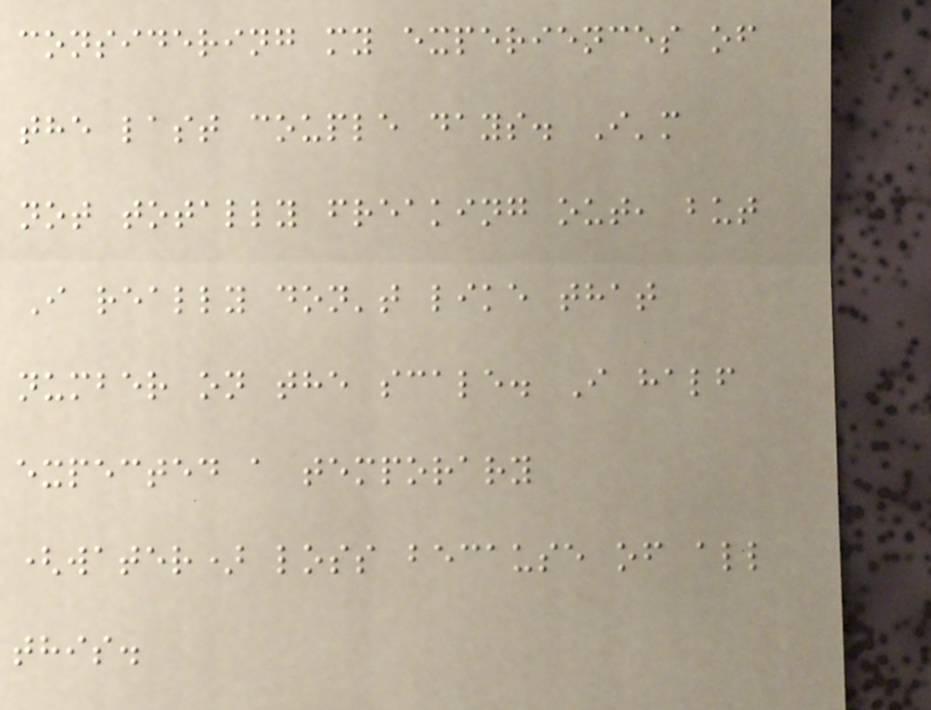considering my experiences of
the last couple days. I'm
not totally freaking out, but
I really don't like that
number on the scale. I half
expected a temporary
(water) loss because of all
this.
